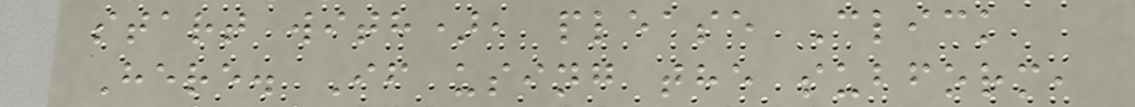start with), please Click
Here. If using the subform,
